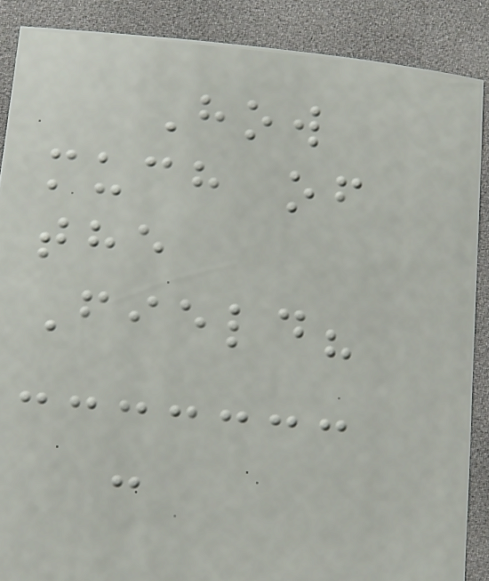How
much of
the
Field?
-
